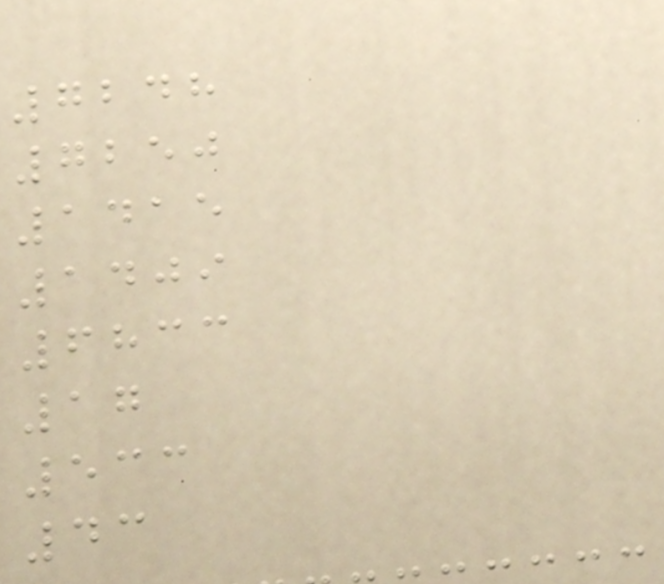7248
7250
1415
1409
6833
17
533
43
